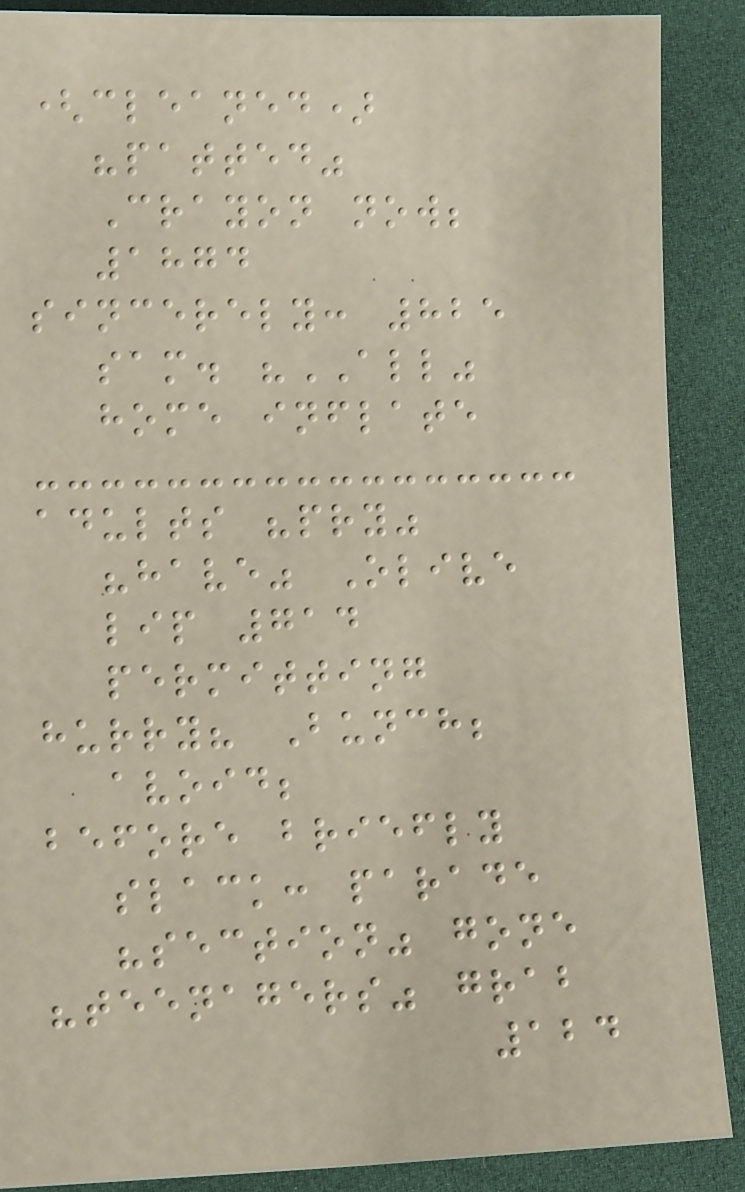(cleaned)
"patted"
Crayon now;
1874
sincerely: 825
sam. "ALL"
home inflate
adults "pry"
"have" Olive
lip 714
permitting
hurry? Bunch;
avoid;
before briefly
slack: parade
"section" gone
"teenagers" grab
124
